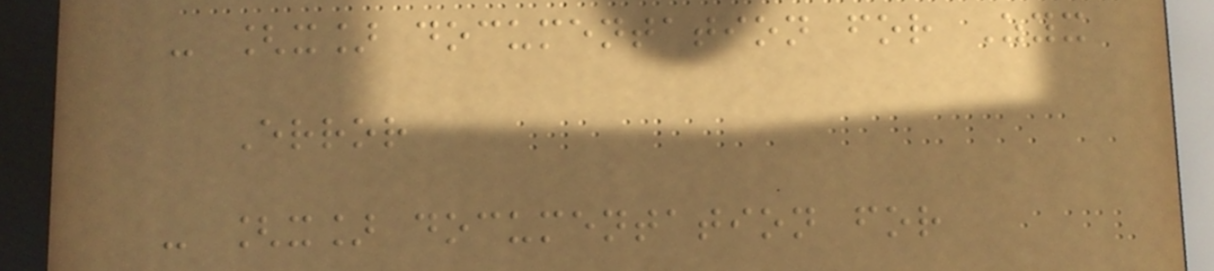- [x] documentation for Zyx
Error
- [x] documentation for
